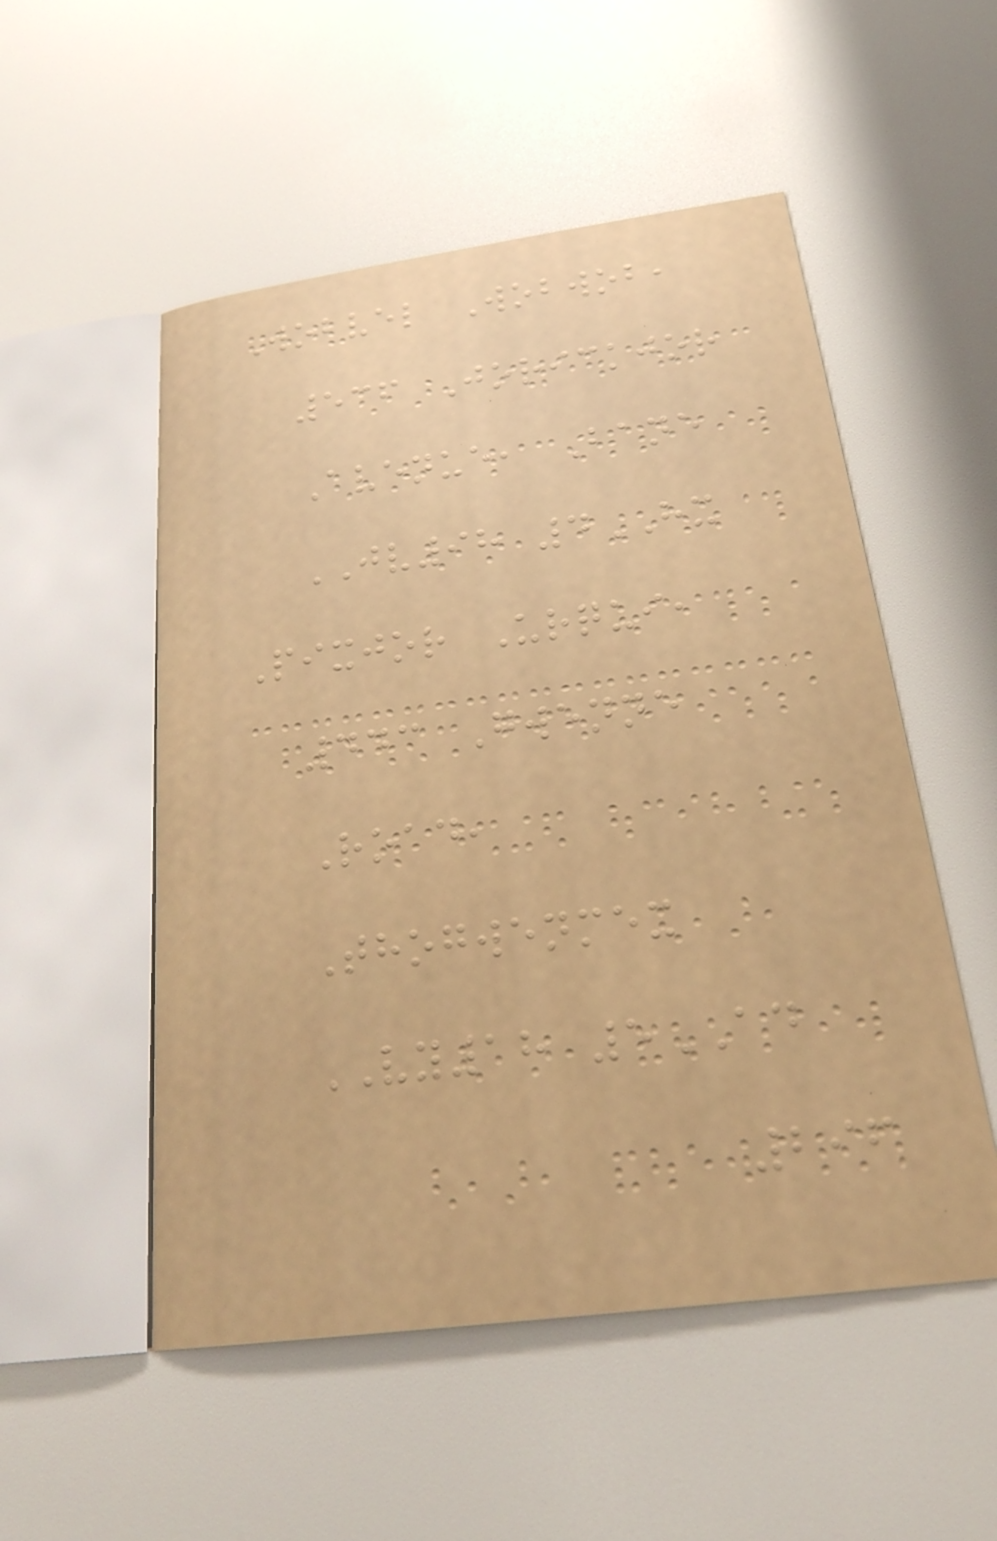Wobvel Wobwob,
536 Jorickjor
Avenue, Bane
JV98 4HX
Pixjor Urqui,
443 Gwenne
Road,
Thogwenmex
VY18 5AD
296
